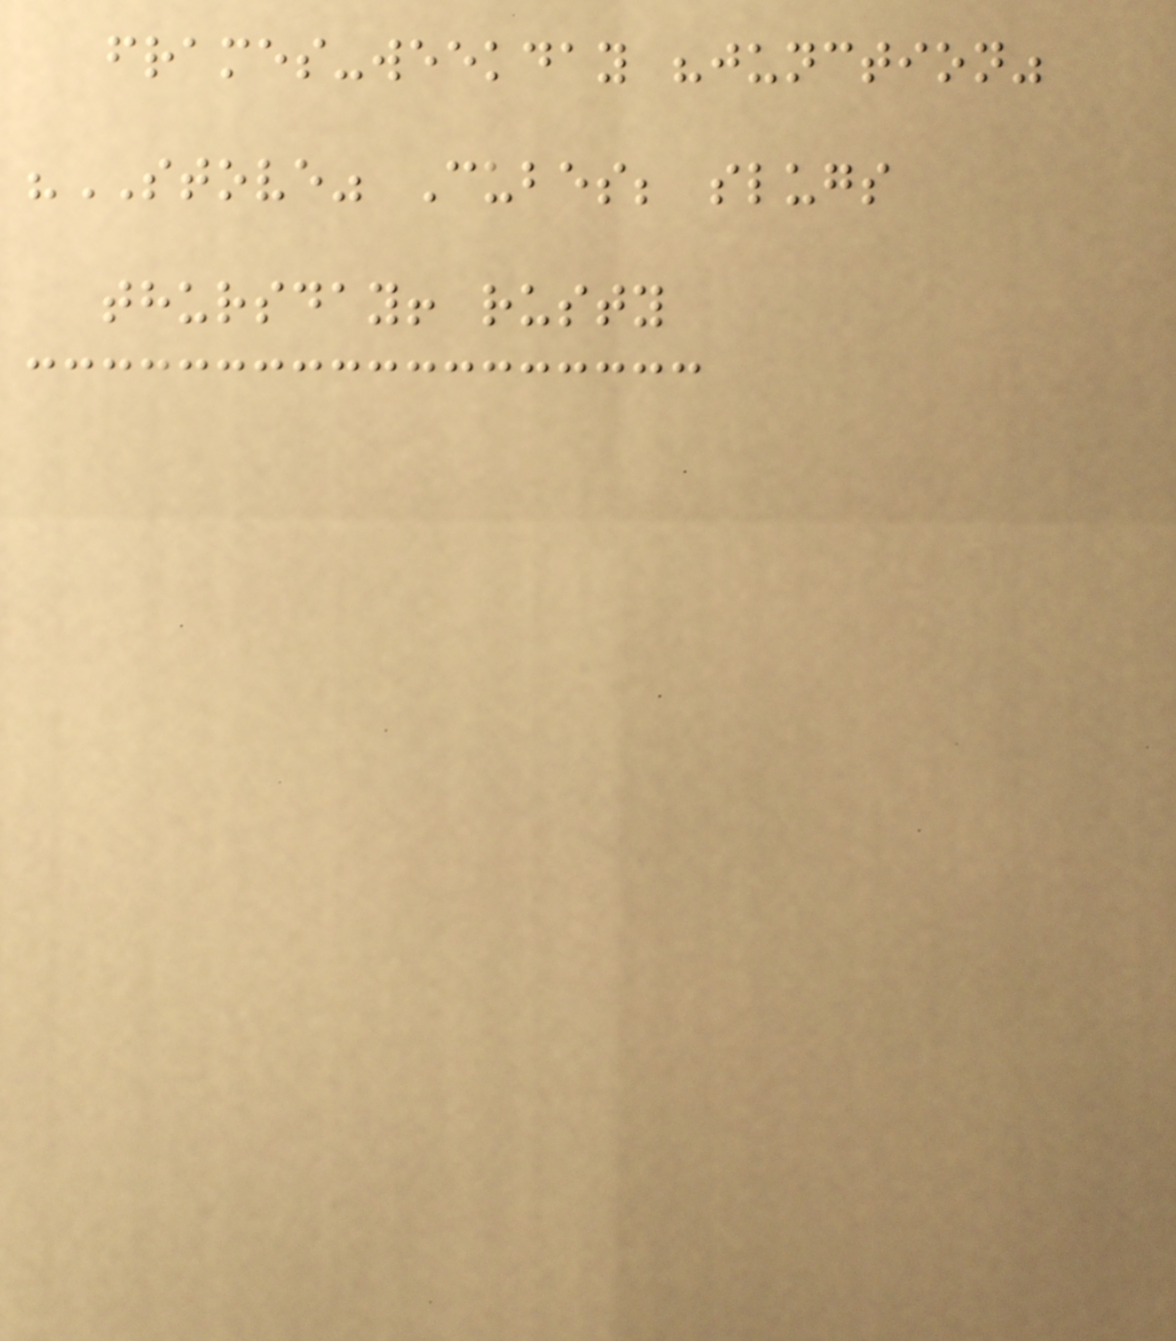frames-weekday "junction"
"STOVE" Cubes; slugs
thursday! rusty
